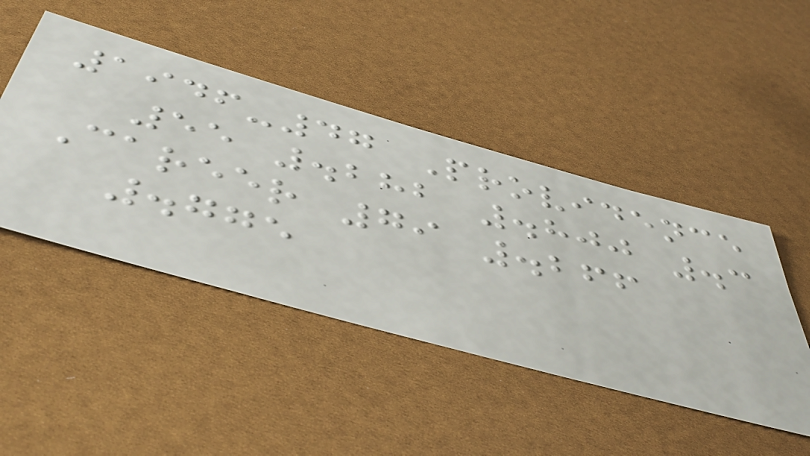1946-47 Providence
55 .282 .800 .3
Career 79 .266
.775
